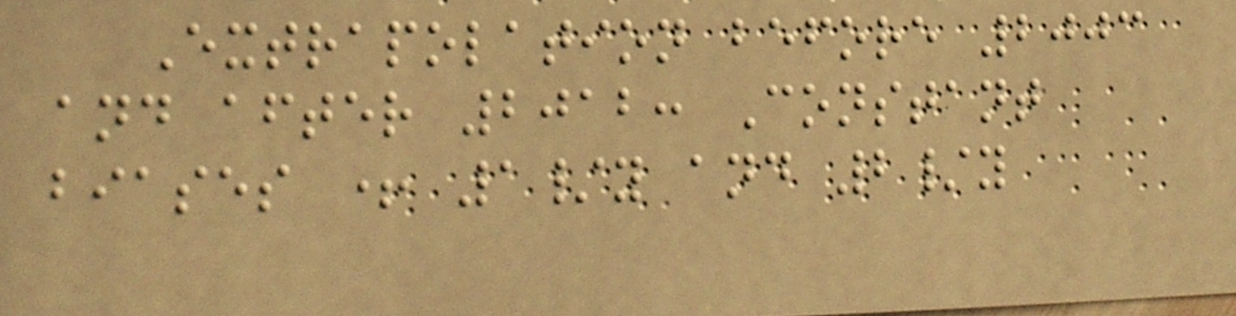Extrapolation before 2003
and after 2012: Constant
biases + 1/y and 2/y
